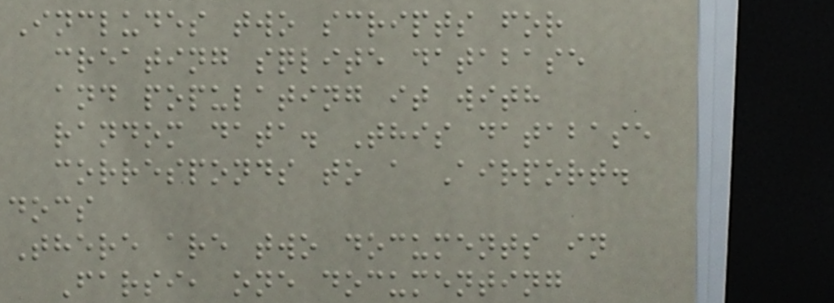Includes two scripts for
creating sqlite database
and populating it with
random data. This database
corresponds to a Airport.
docs
There are two documents in
Farsi, one documenting
